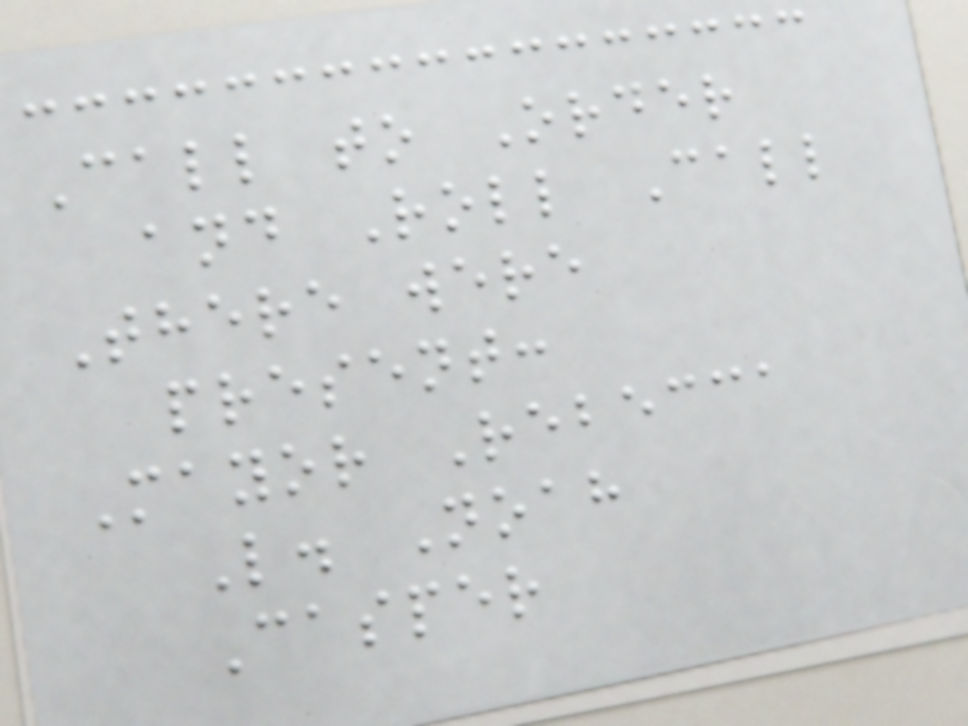Call to Order
and Roll Call
There were
present:
Mayor Rebecca
L. Noah
Casper
